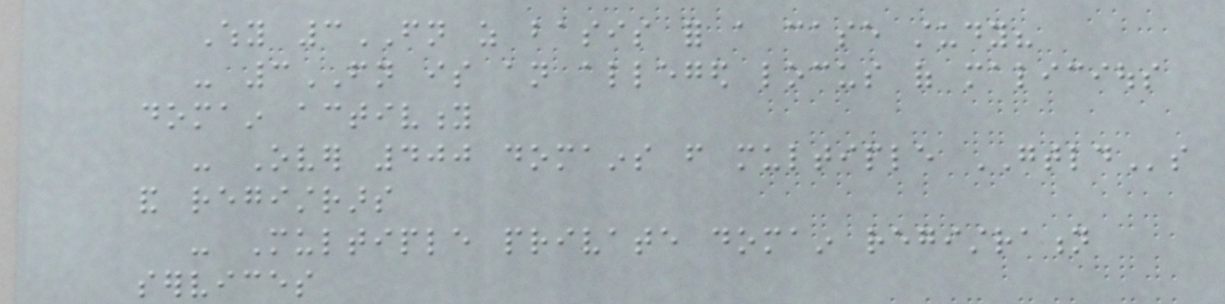Why 3FN as basis for a case study?
- 3FN is an alleged locus of malicious
domain activity
- Over 400 domains from multiple GTLDs
and registrars
- Multiple private domain registration
services
